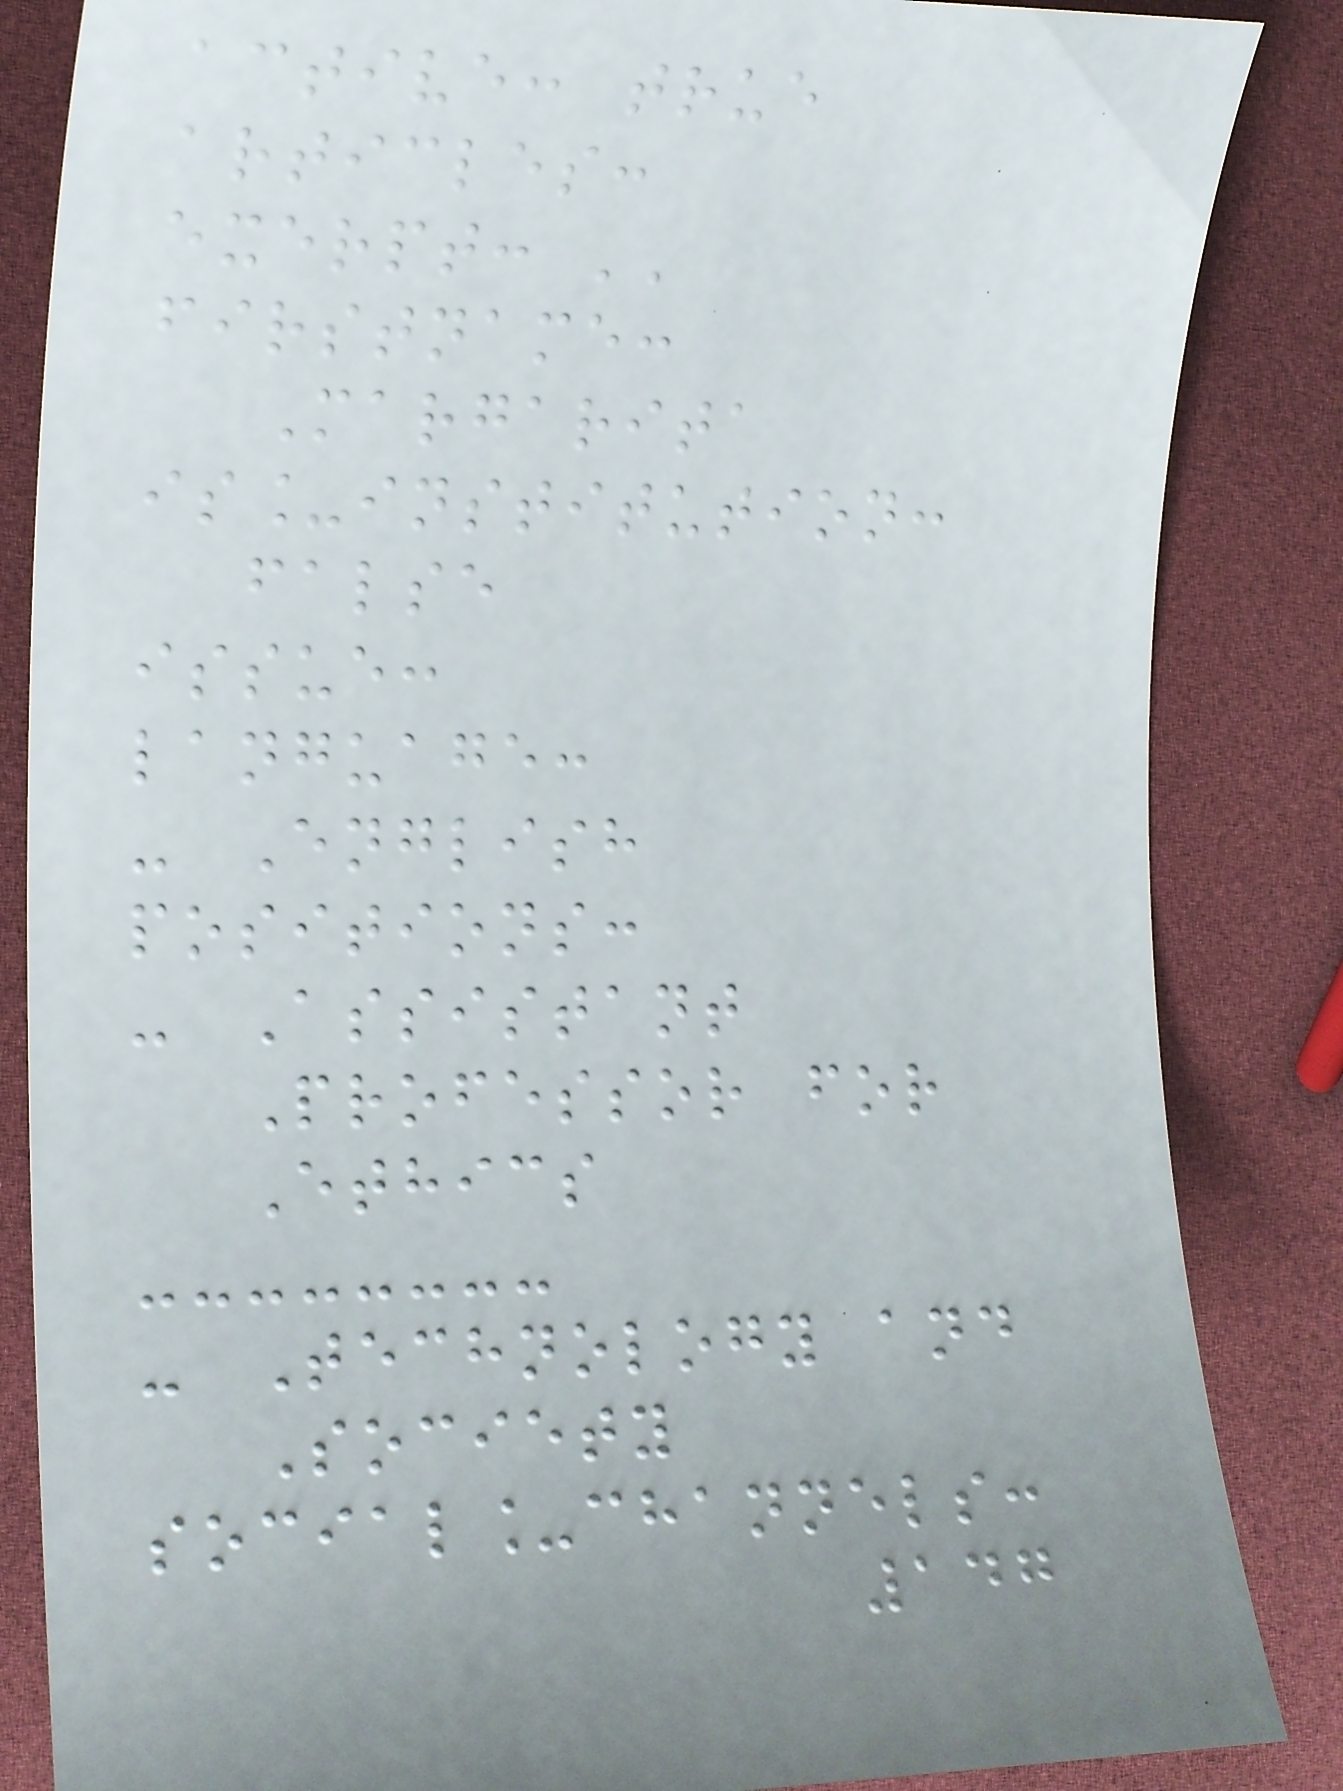active: true
articles:
exerpt: ''
firstname:
Margarita
is_institution:
false
issue:
language:
- English
positions:
- Assistant
Professor for
Ethics
- Technology and
Society
social_channels:
147
